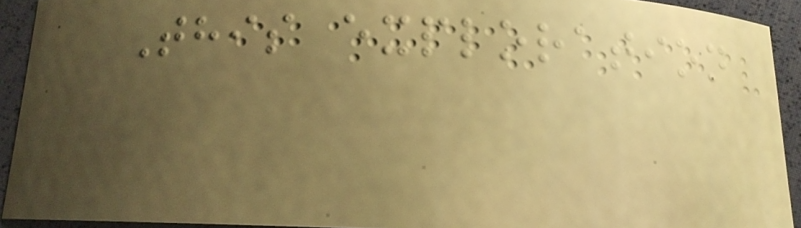This exploration
